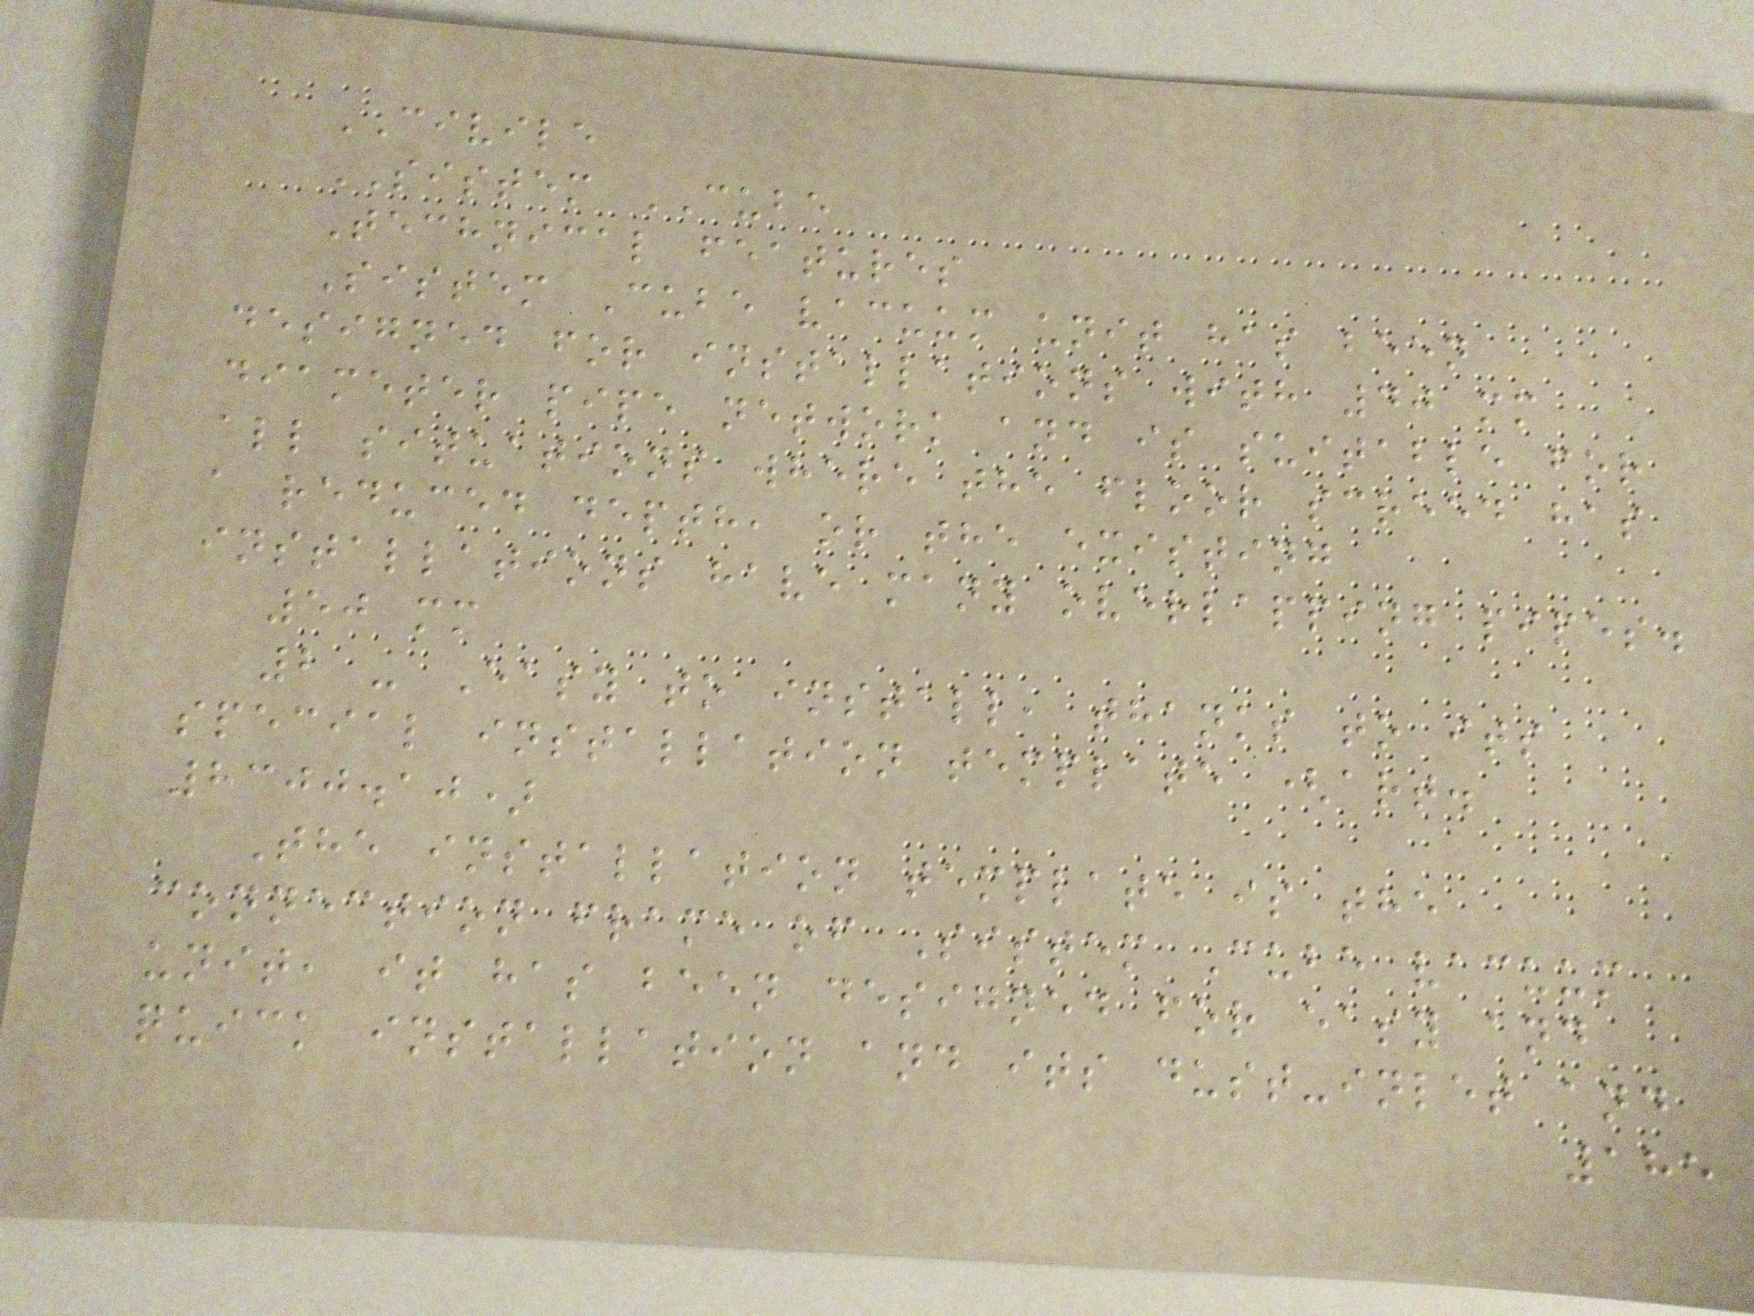CIVILE
SISTEM CUBE
Technical features
Sistem Cube vacuum unit has been
designed for installations with 40 mm
diameter pipe network and is suitable for
all situations where the floor screed has
a reduced depth, or the existing
installations have many overlapping pipes.
50 mm
2 - Easy to install, thanks to its
special installation template (art.
8300.10)
The installation template is the
connection frame of Sistem Cube vacuum
unit, it has been designed for easy and
quick installation and its dust-inlet and
185
